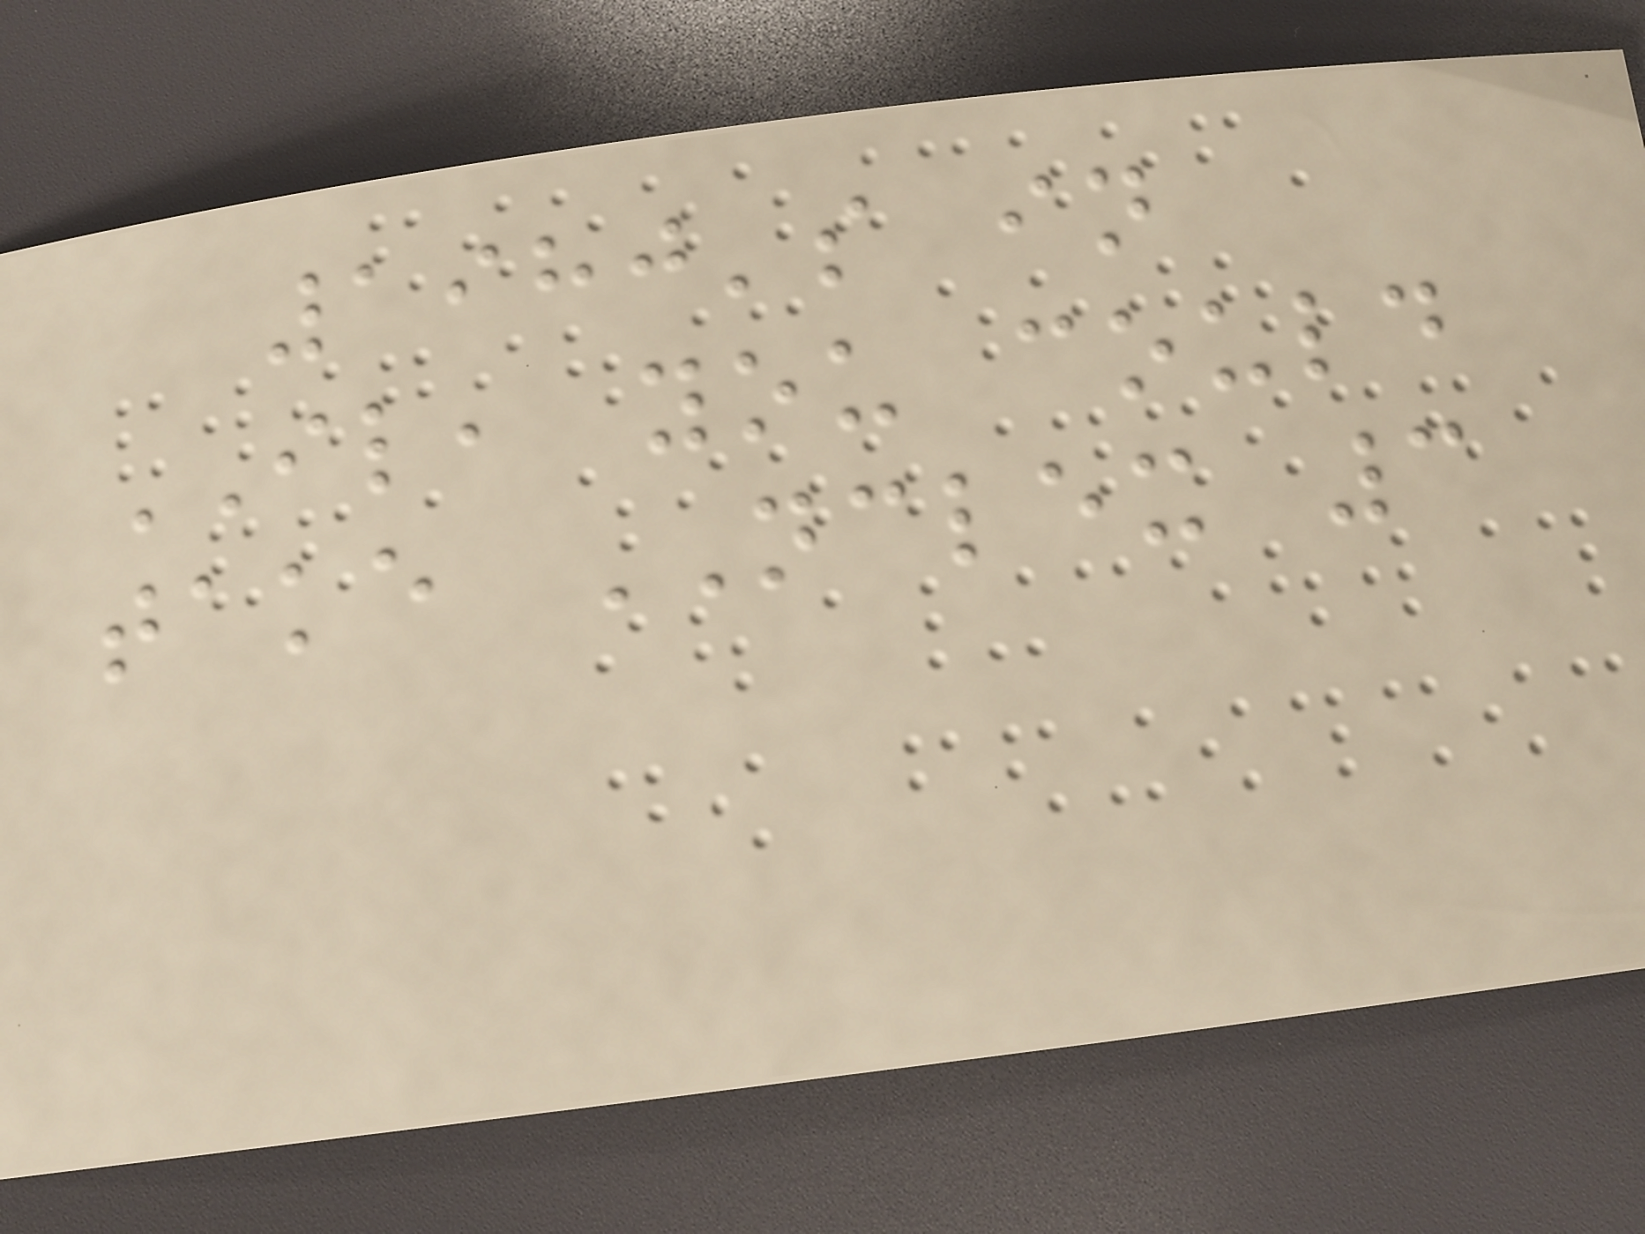1980's in
IL, you could
take NCLEX 3
